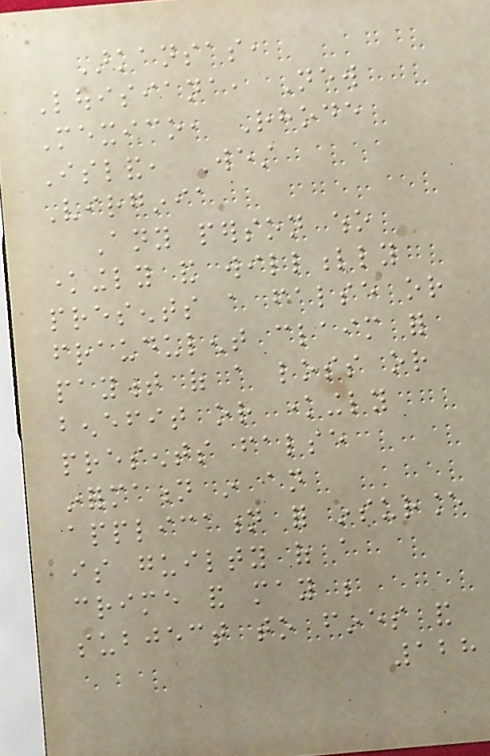Arkansas,
Louisiana, New
Mexico, Rhode
Island, West
Virginia
Any person who
knowingly and willfully
presents a false or
fraudulent claim for
payment of a loss or
benefit or knowingly
presents false
information in an
application for insurance
is guilty of a
crime and may be
subject to fines and
128
